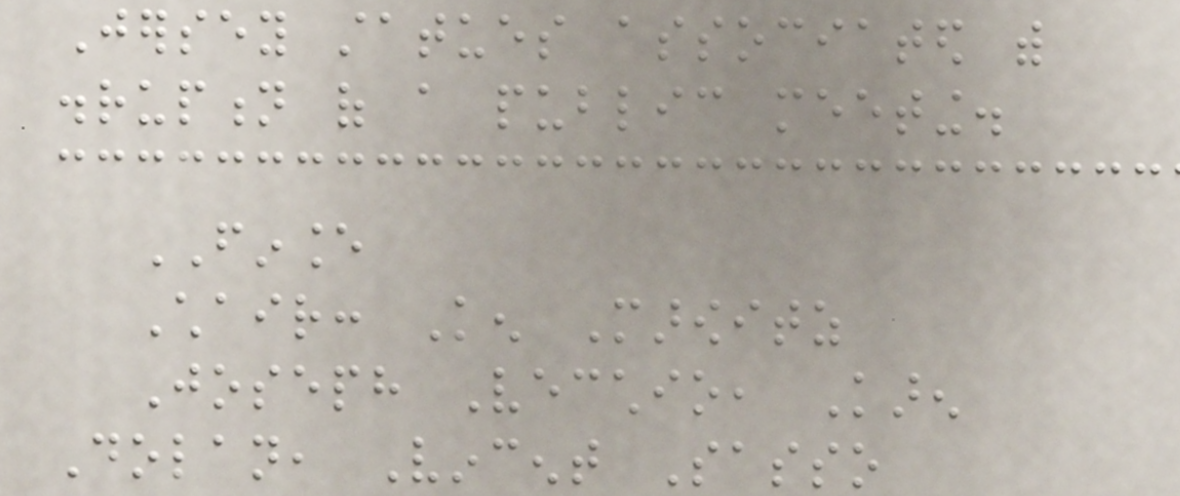Jersey statues associated with
disruption of a public meeting.
FINANCE
Chair: Ken Marowitz
Joseph Vecchio, Karen
Dolan, Vincent Sasso
